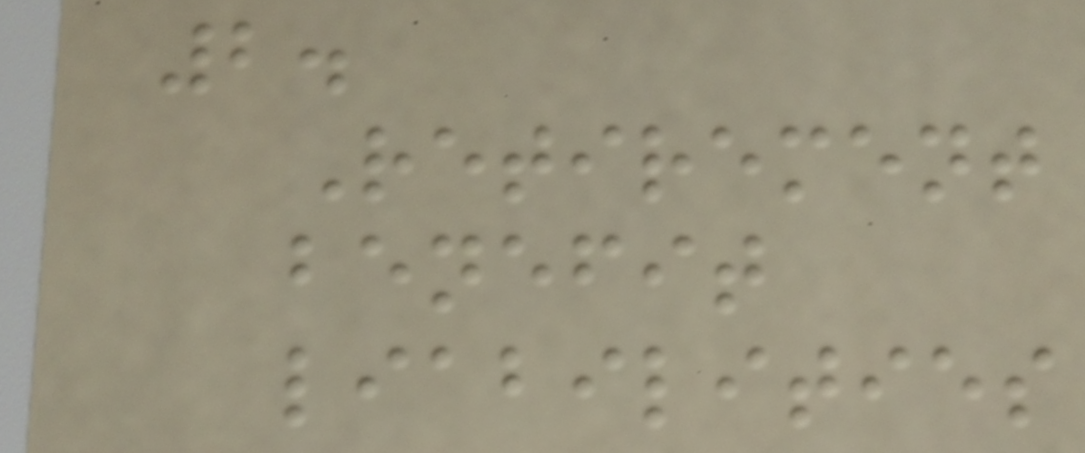2.
Retirement
benefit
liabilities
